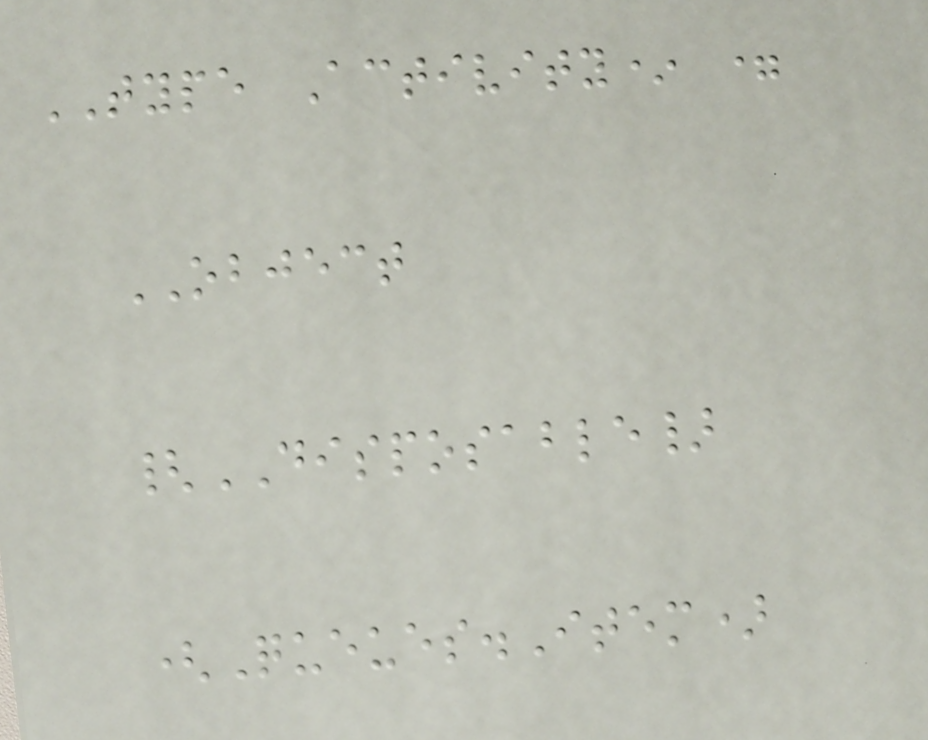TYPE Activity* =
OBJECT
{DISPOSABLE}
(Queues.Item)
